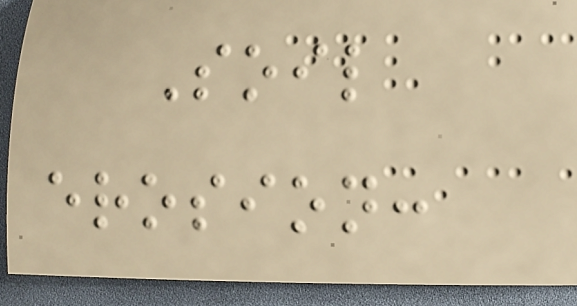Soil
erosion:
